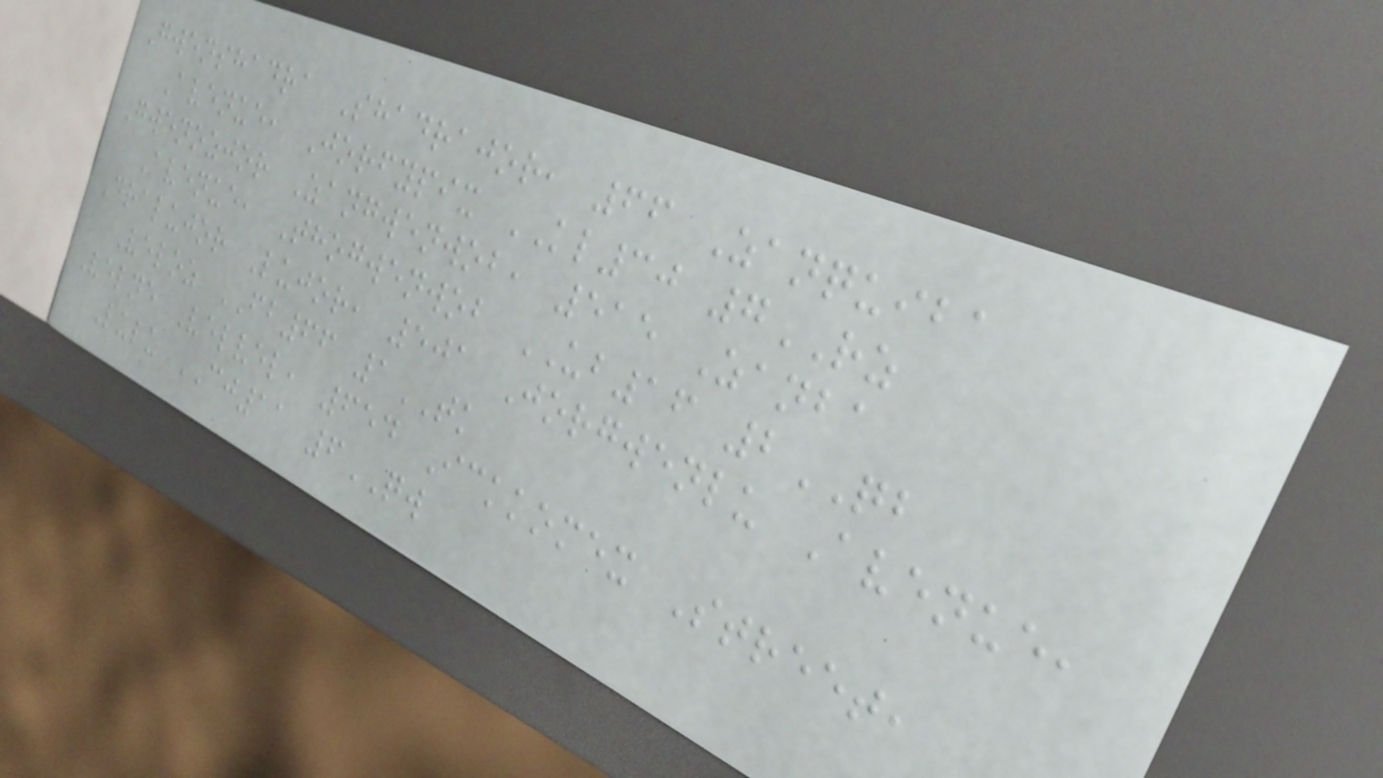Gwenshadra Shadrajor, 66 Zanquiba
Avenue, Jorfypix KL30 7RZ
Gwenozjor Zangwenwob, 515 Zanba
Avenue, Thogwenwob UB16 2QB
Dralujor Lujor, 501 Jorgwenlu Avenue,
Veloz FB66 1TK
Velne Velvel, 654 Ickkomex Street,
Lulu CJ11 6QW
